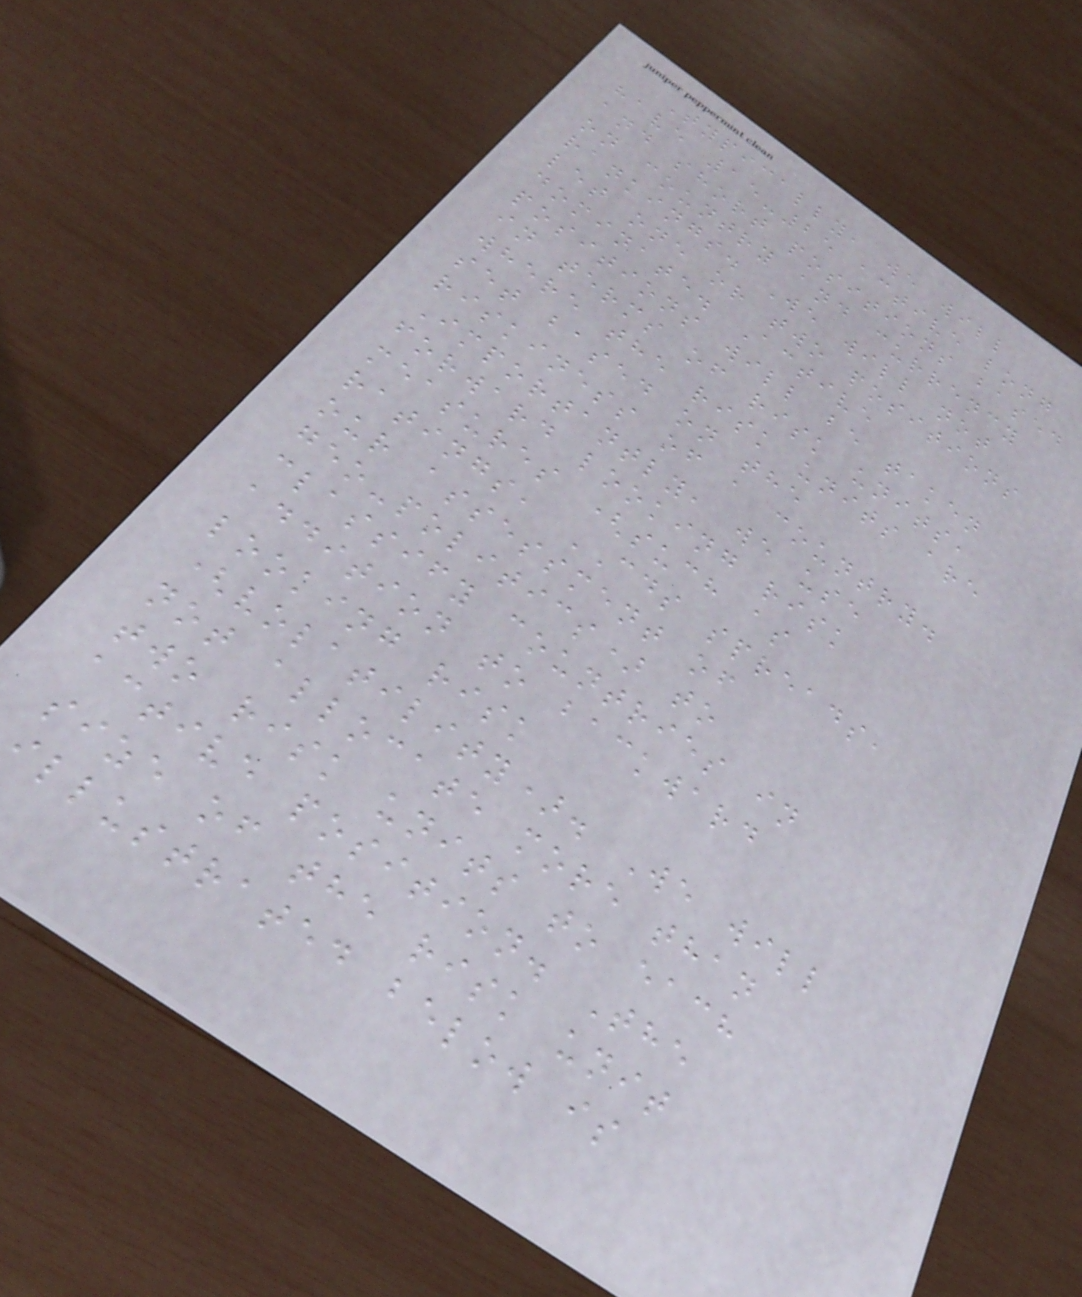Typically, we will
have 15-25 active long
and short positions based
on country and currency
rankings. We will not
let one or two positions
dominate. Active
positions will be taken
in terms of risk units,
where the risk units are
set based on the
riskiness of a country.
Importantly, we use
forward looking risk
measures (such as
ratings, CDS spreads,
our assessment of
geo-politics) to
classify countries in
addition to backward
looking risk
(volatility). We will
not allocate more than
two risk units to each
active position. The
size of the risk unit
illustrated below is
